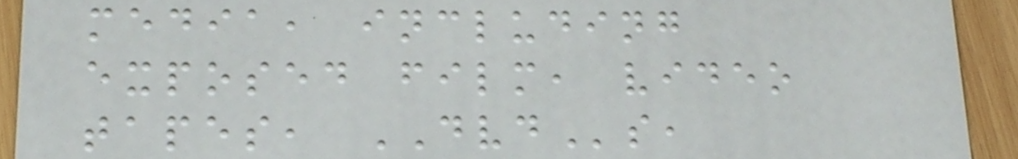media, including
exposed film, video
tapes, DVDs,
